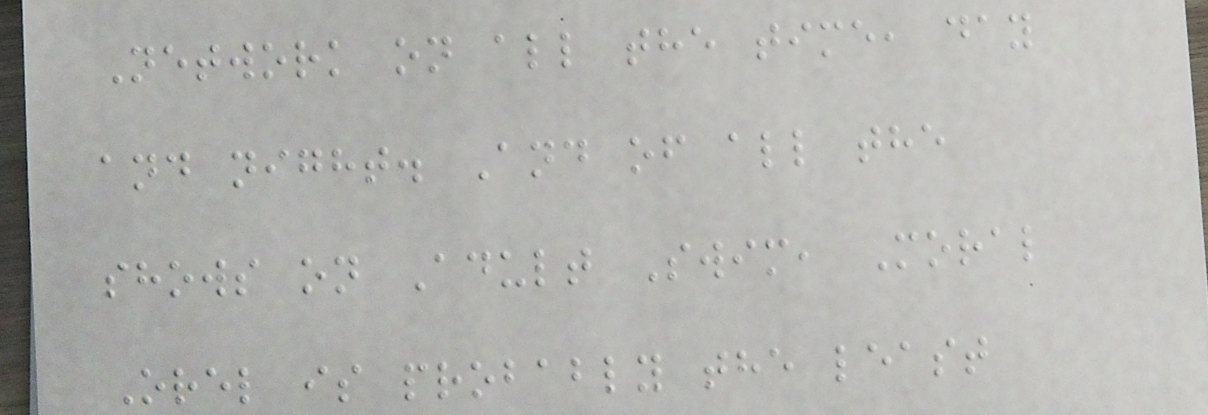Network on all the time, day
and night. And of all the
shows on Adult Swim, Moral
Orel is probably the least
